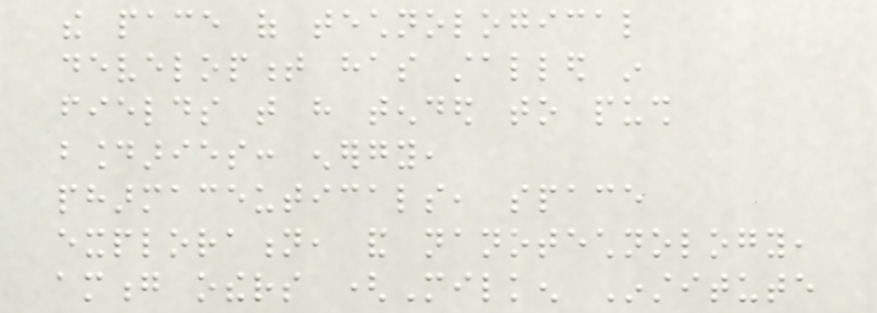the pace of technological
development has stalled in
fields that have tended to push
boundaries: energy,
pharmaceuticals, space
exploration, and nanotechnology,
among others (Milken Institute
